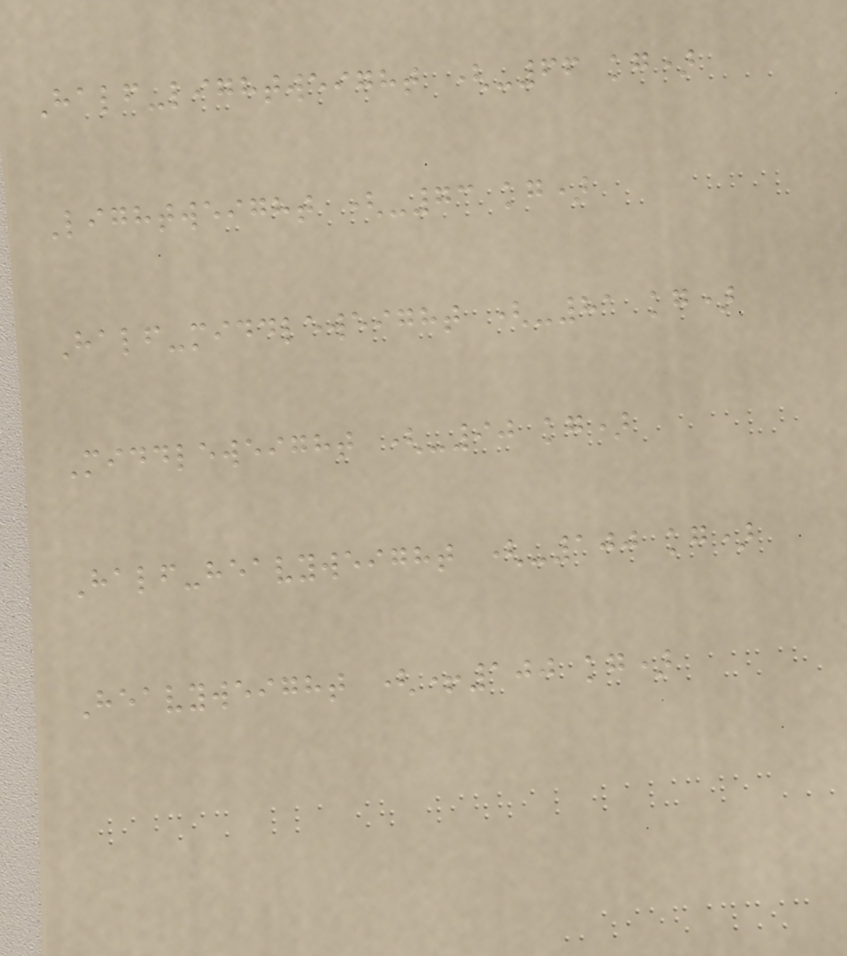Half-lightweight (-66 kg)
Lightweight (-73 kg)
Half-middleweight (-81 kg)
Middleweight (-90 kg)
Half-heavyweight (-100 kg)
Heavyweight (+100 kg)
